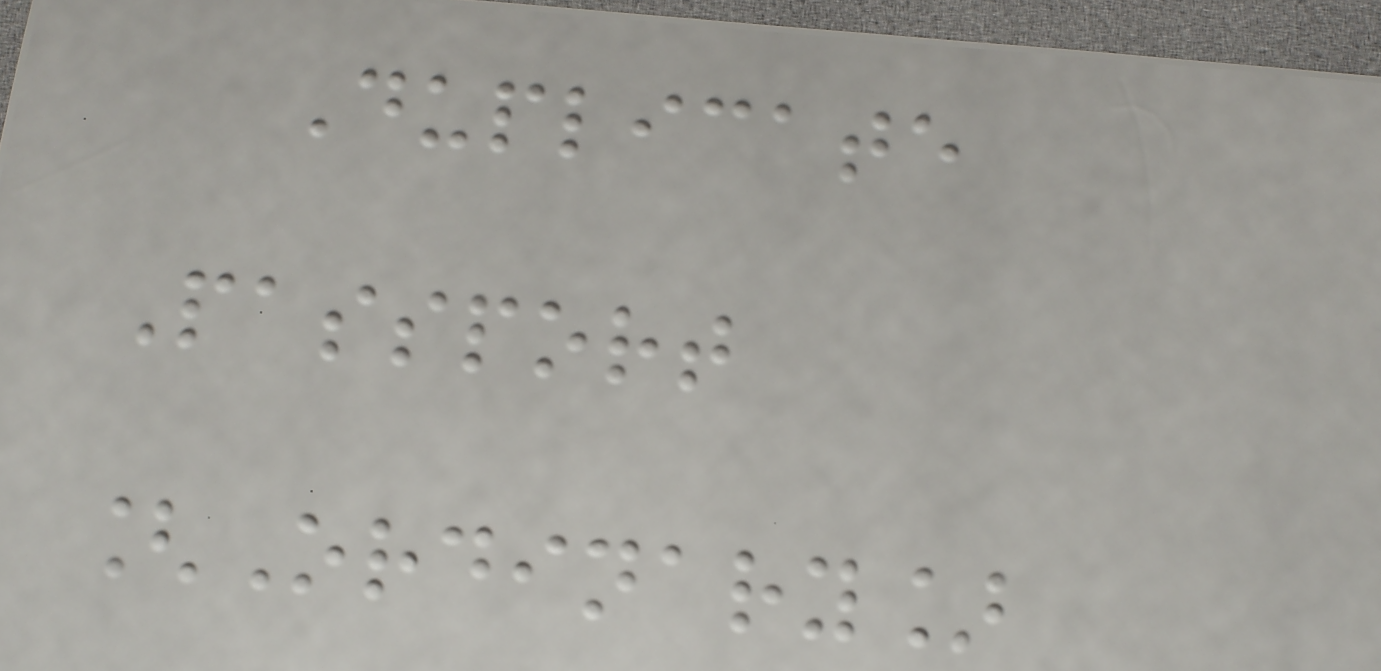Duplicate
Passport
[Ordinary]
